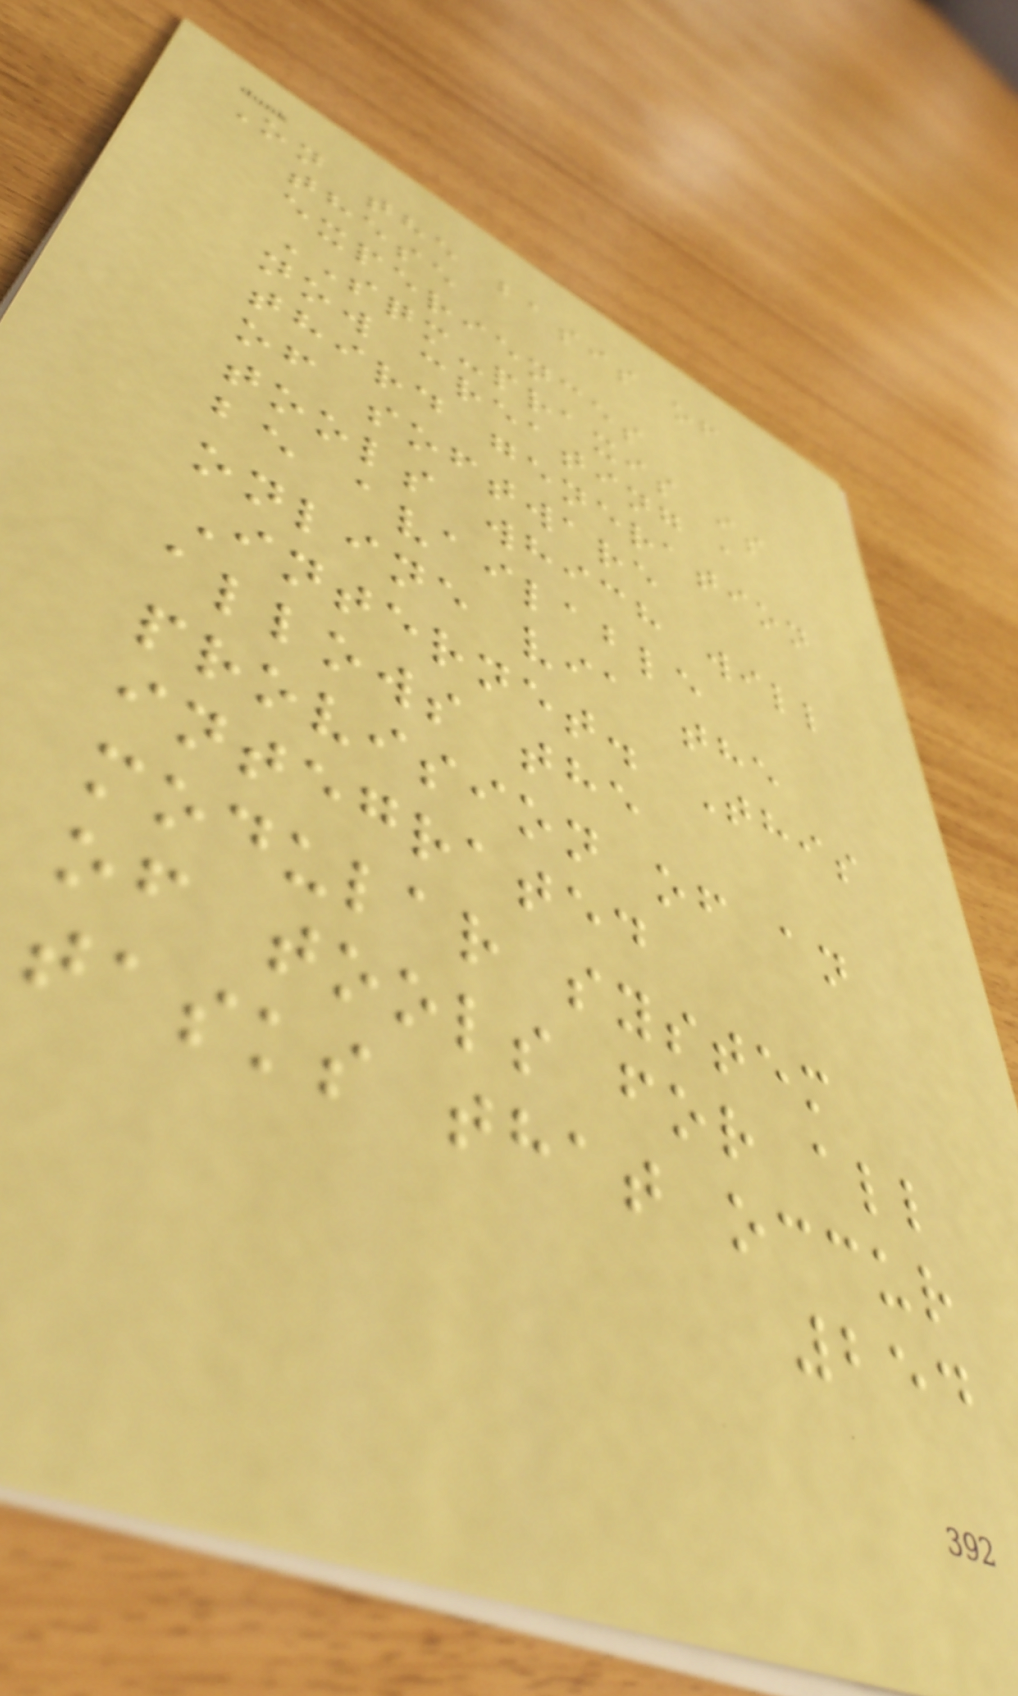On the basis of
these
experiences
SQM-praxis is
now creating a
third generation
of software
tools which will
be available
online via the
Internet. This
allows the
provision of an
integrated
modular system
of tools for all
tasks that occur
254
